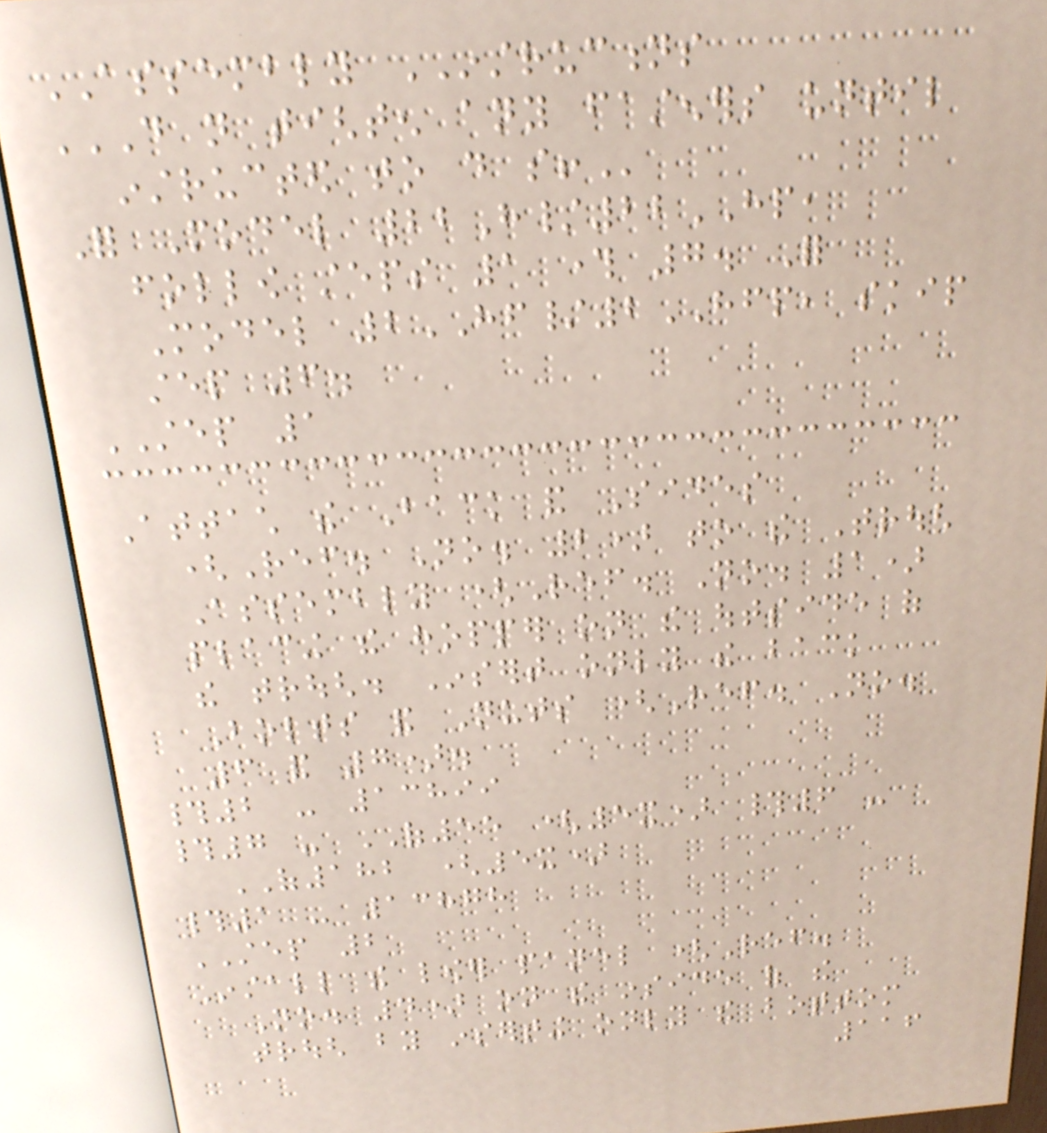ASSEMBLY INSTRUCTIONS
DO NOT TIGHTEN ANY FASTENERS UNTIL
INSTRUCTED TO DO SO!
For Model 22H/22HP,
follow steps 1 through 7. For
Model 2HF/2HFP, skip
step 6.
STEP 1
Attach the Back and Sides
(Ref. No. 2) to the Trough
Assembly (Ref. No. 1)
placing the hopper on the outside of
the trough. Insert only the back
Bolts and Nuts (Ref. No.
6 and 7).
#2 - 13899
#7 - OF55 (5x) #6 -
OF182 (5x)
#1 - 13878
STEP 2
Install the lower panel (Ref.
No. 4) on the inside of the
trough by inserting only the bottom
116
